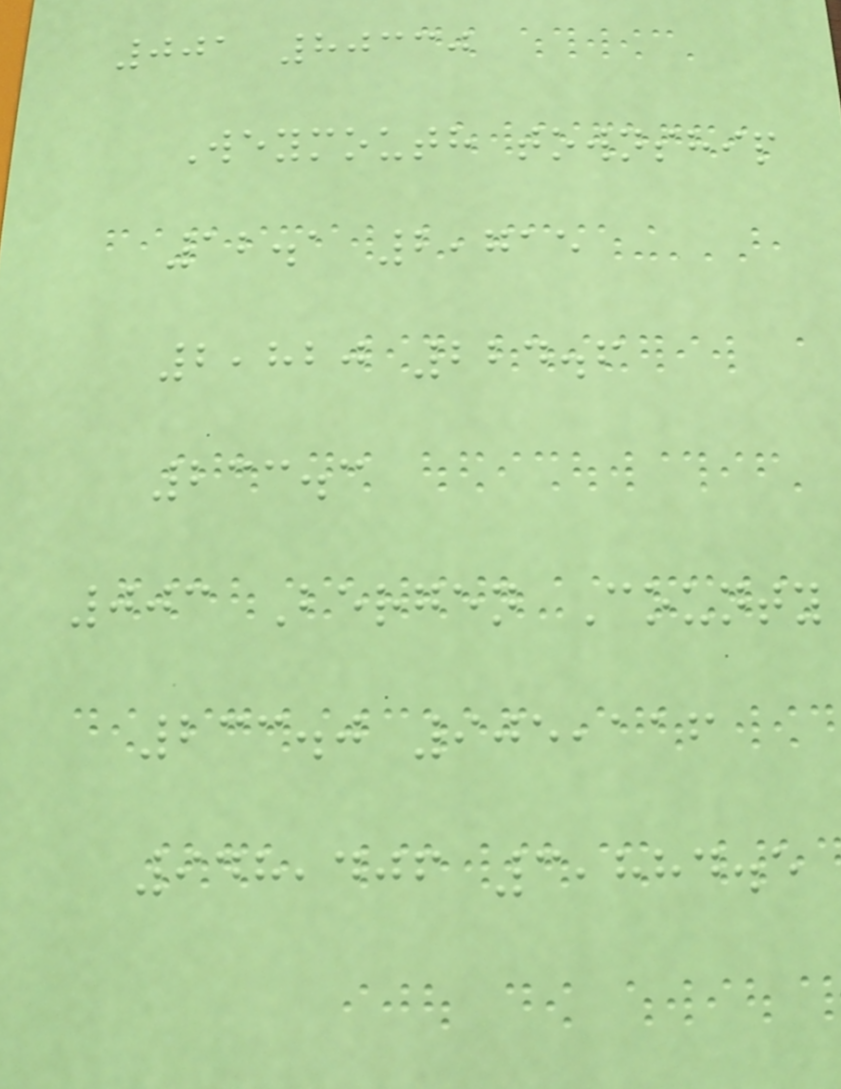001 80330
Weymouth township
12.1 2,715
2,820 224.6
233.3
003 Bergen County
233.0 905,116
948,406 3,884.5
